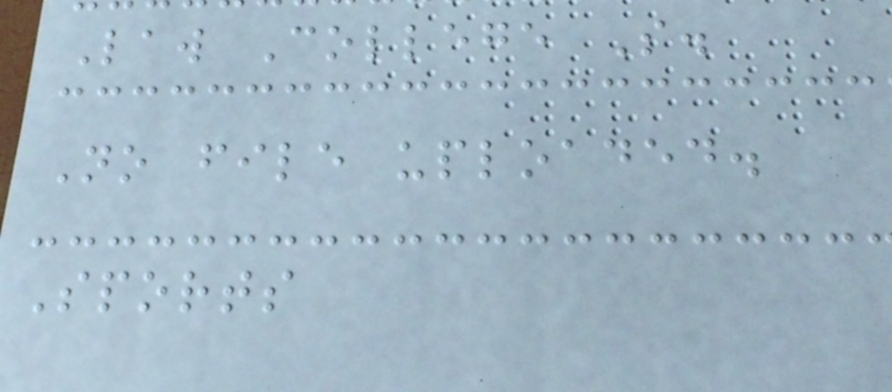Law College S.
No file uploaded.
Sports
